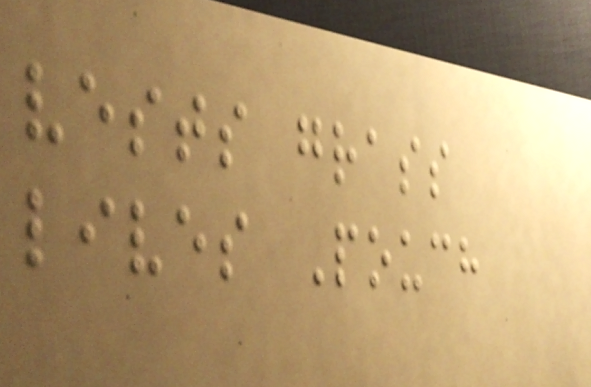vests grass
lives Pouch
